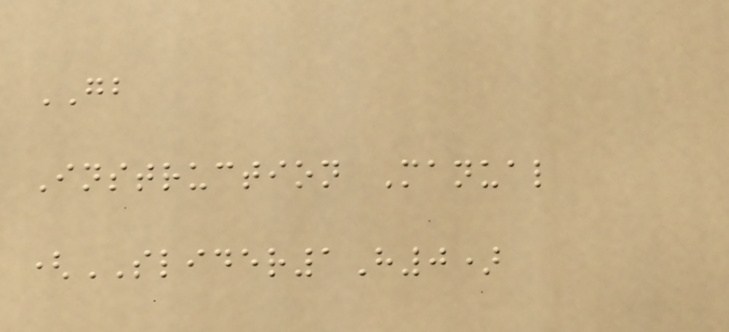GB
Instruction Manual
(SLIDER1H0)
